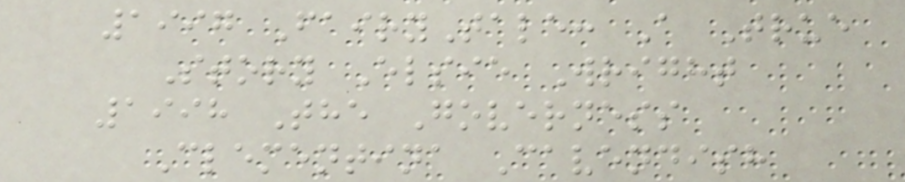1997 FairyTale: A True
Story Elsie Wright
1998 The Governess
Clementina Cavendish
